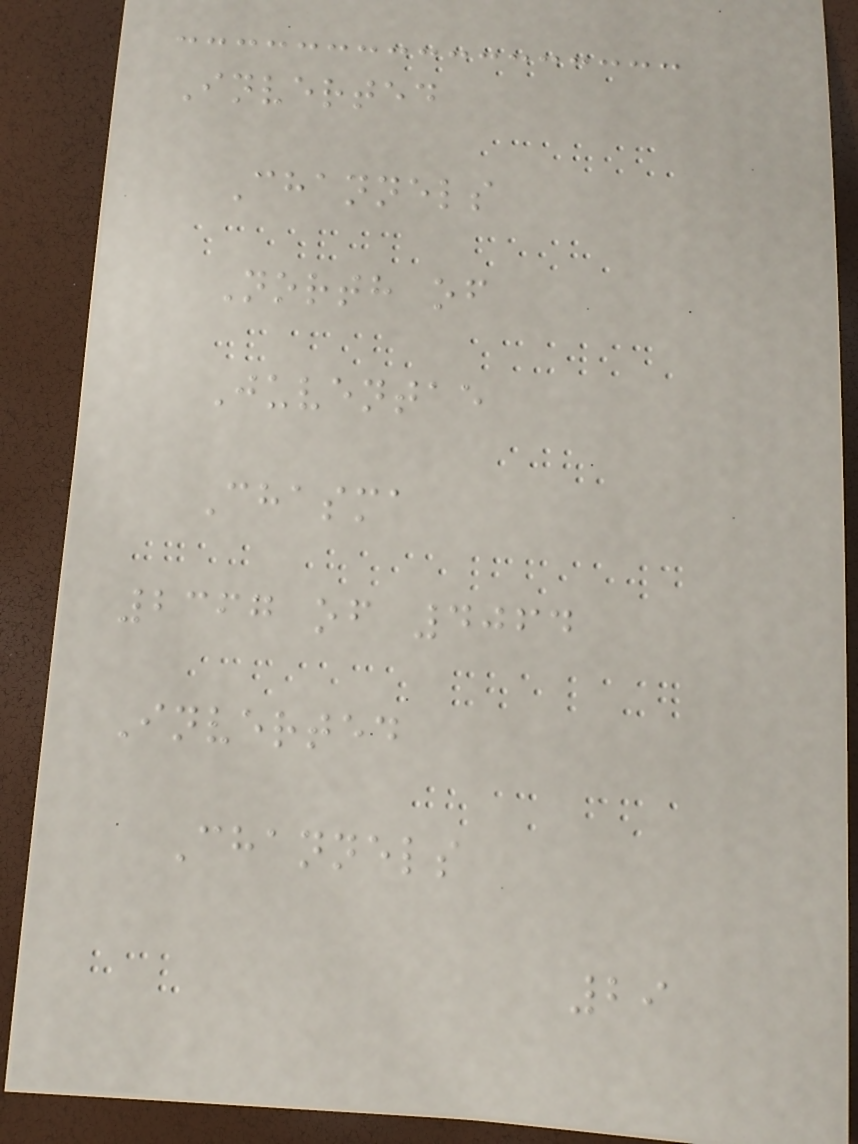Inverted
Channels
North of
Juventae
Chasma
2367 of 4064
Inverted
Channels
29
